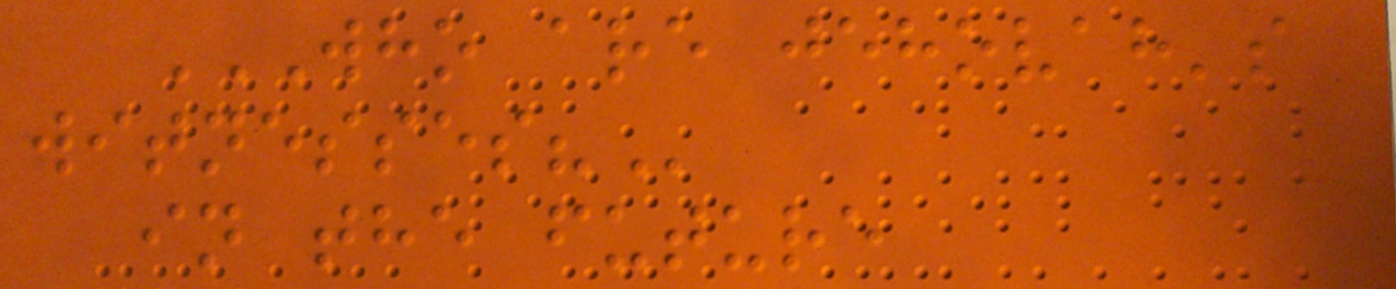WHO ARE JEHOVAH'S
WITNESSES?
in the future
